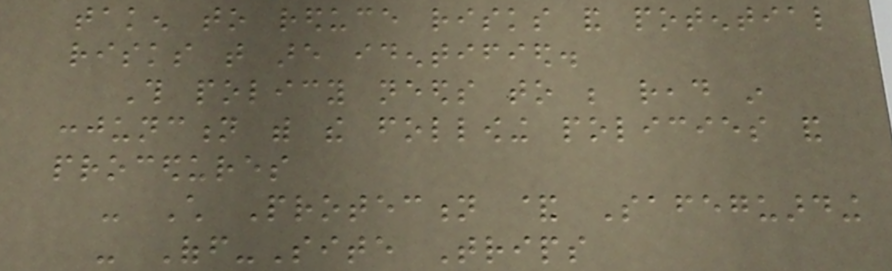taken to reduce risks and potential
risks that are identified.
This policy needs to be read in
conjunction with the following policies and
procedures
- Child Protection & Safeguarding
- Off-Site Trips
